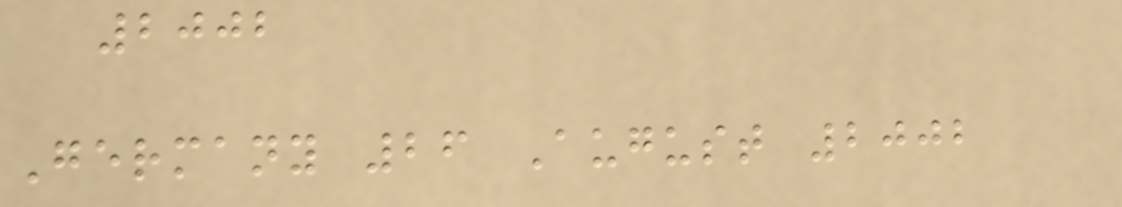2002
Germany 26 August 2002
